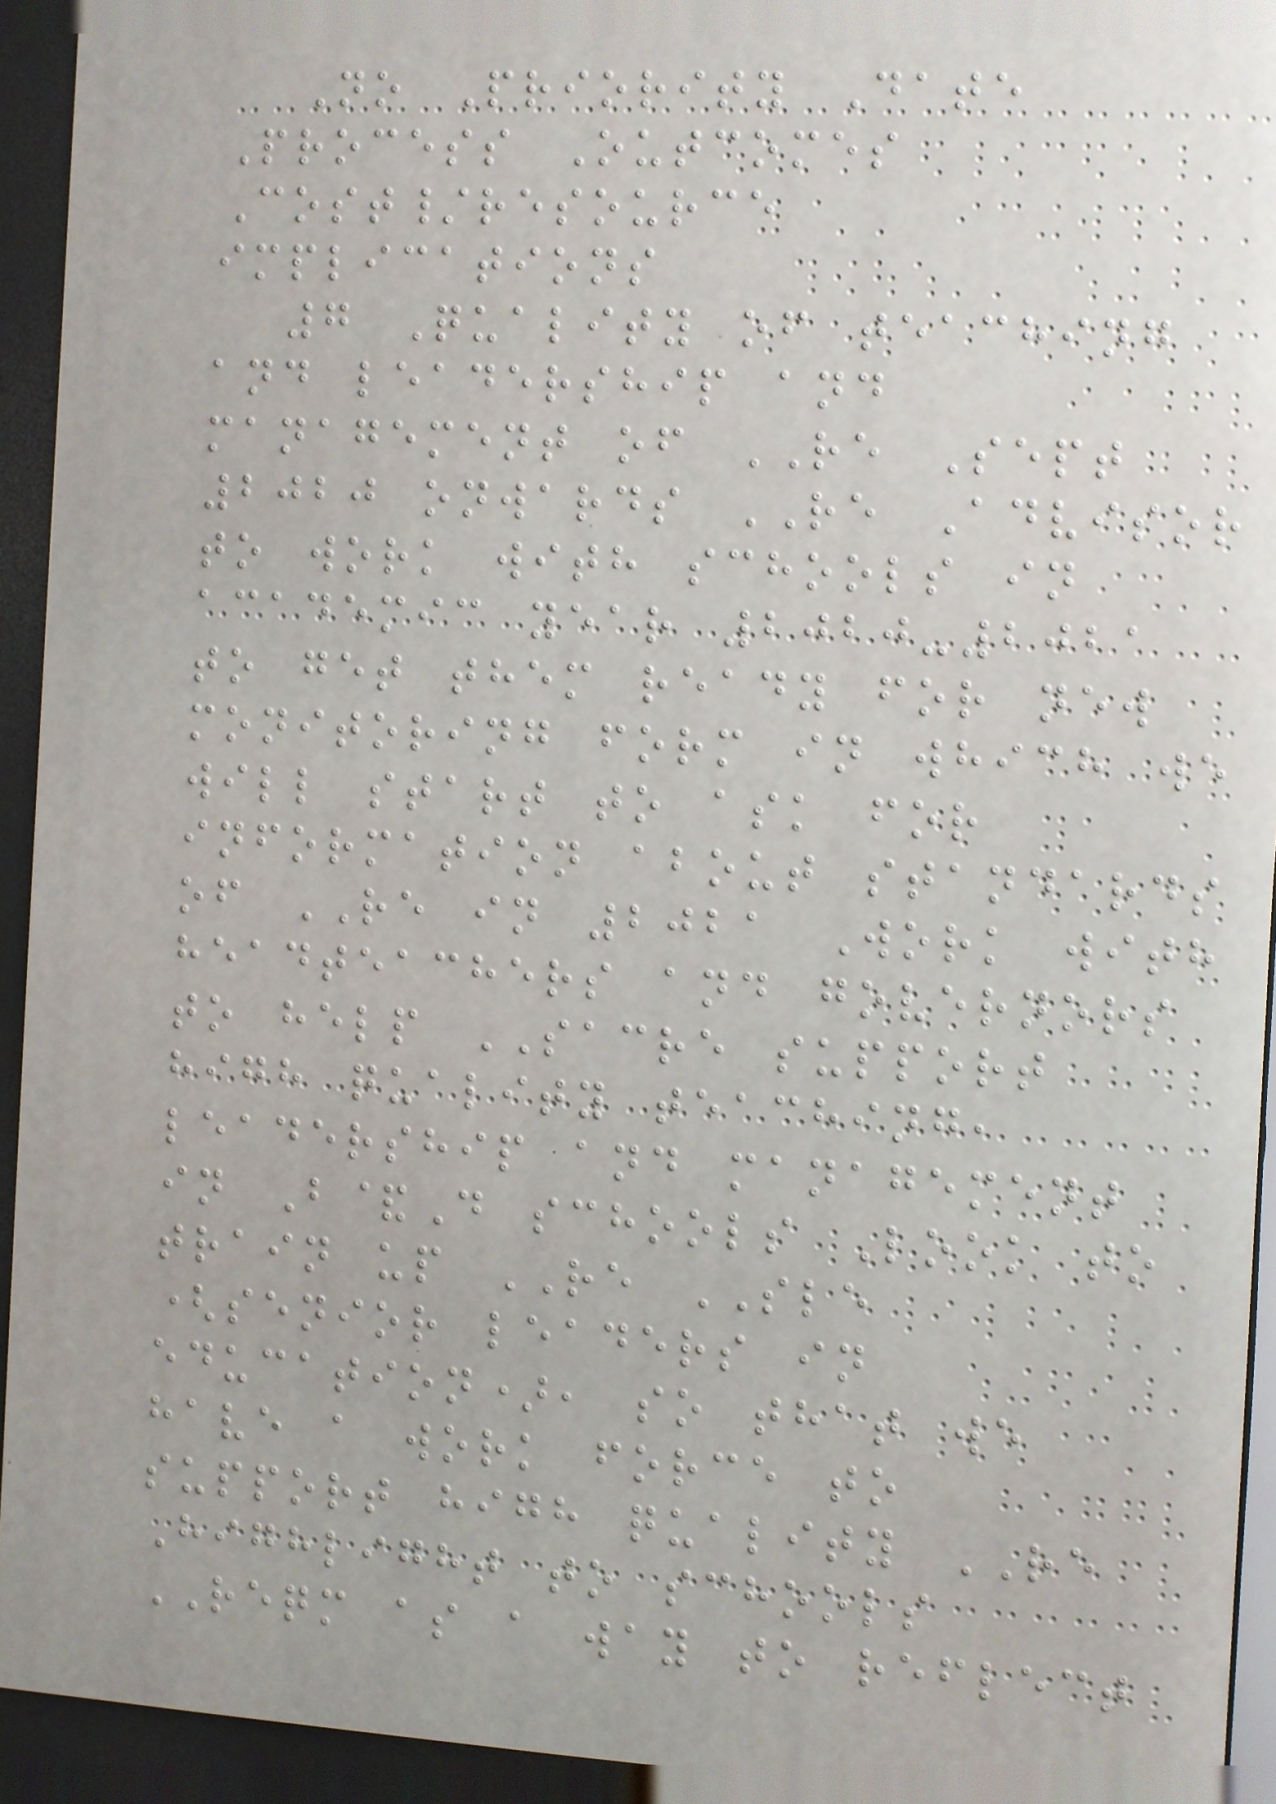No Priority Date
Process Outcomes
Cost/resource
implications
7 Quality of teaching
and leadership and
management of RE Sept
2020 onwards RE Advisor
to work with schools in
academic year 2020-2021
to get them ready for new
monitoring form in which we
will start to ask for
information about standards
of RE in 2021 Work with
headteachers and governors
to help SACRE support
high quality teaching,
leadership and management
in B&D schools Look to
train up RE SLE
(senior leaders in
education), so that we
have a work force to
support high quality RE
Highlight to schools
REQM as a way to reflect
